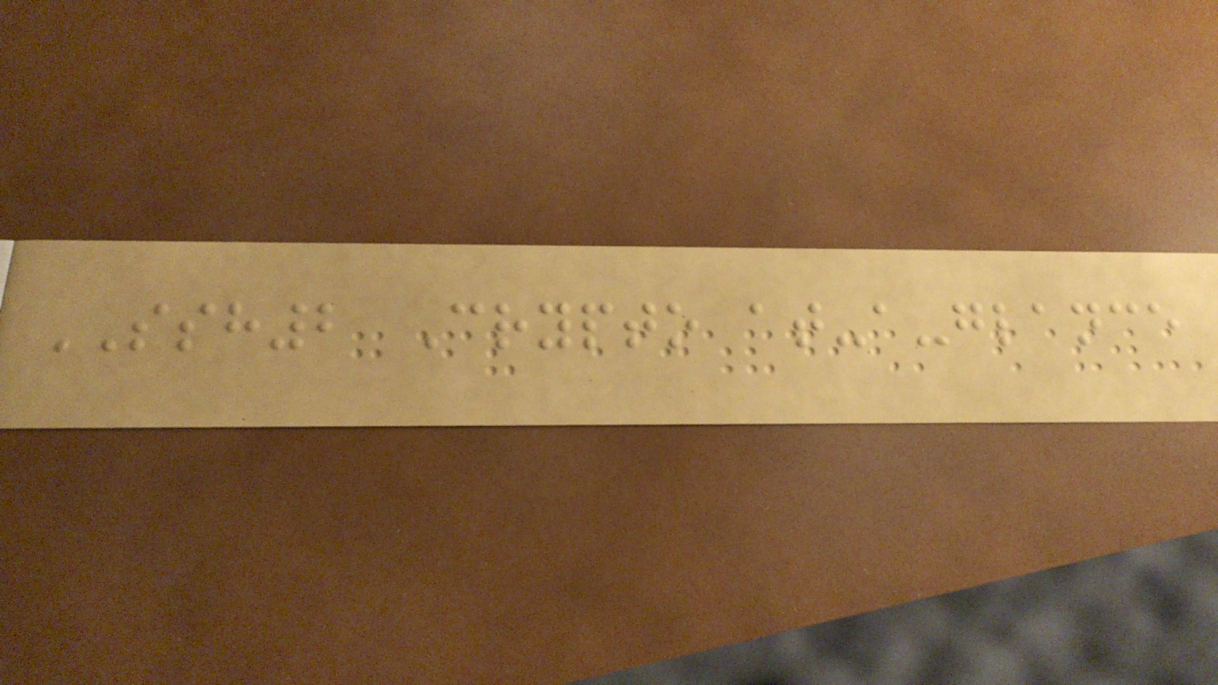SSH2 Crypto at-a-glance
